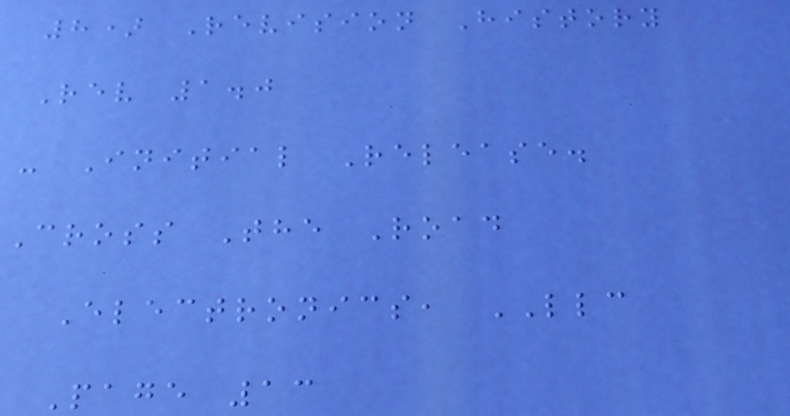8) Revision History
Rev 1.0
- Initial Release.
Cross The Road
Electronics, LLC
Page 13
